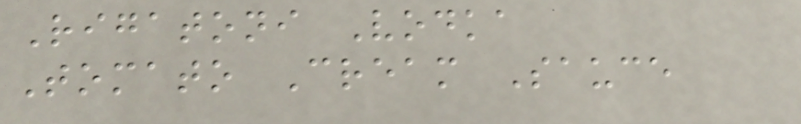Rigatoni Vodka
Tomato Cream Sauce
